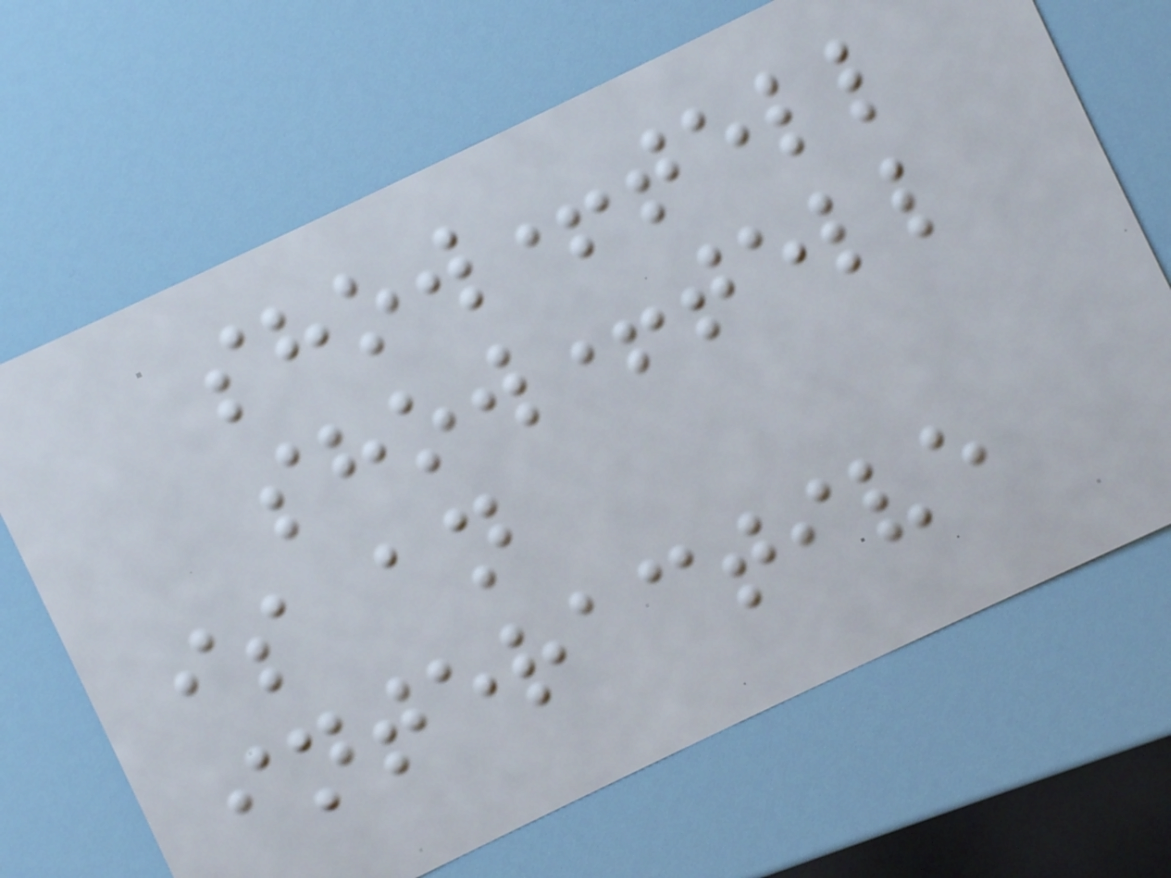show+tell
show+tell
is an
interactive
